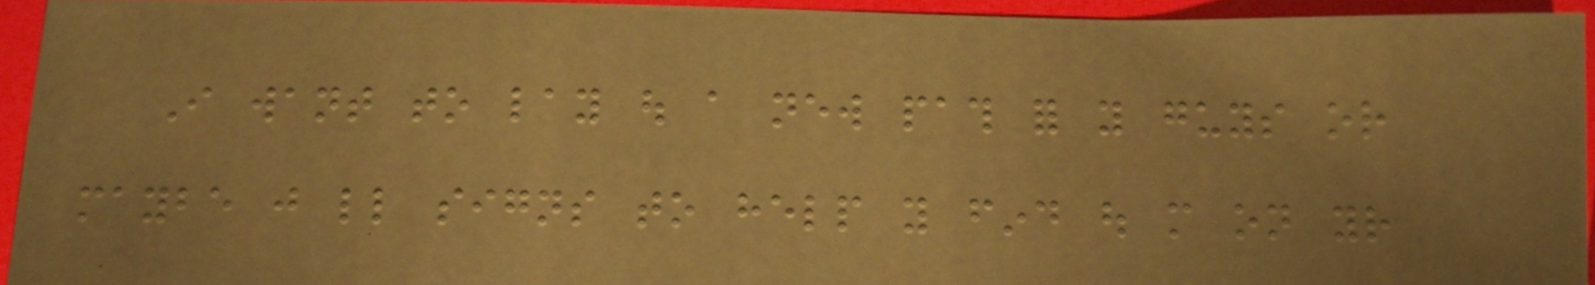I want to lay out a new path for you guys or
maybe just little signs to help you find out more on your
